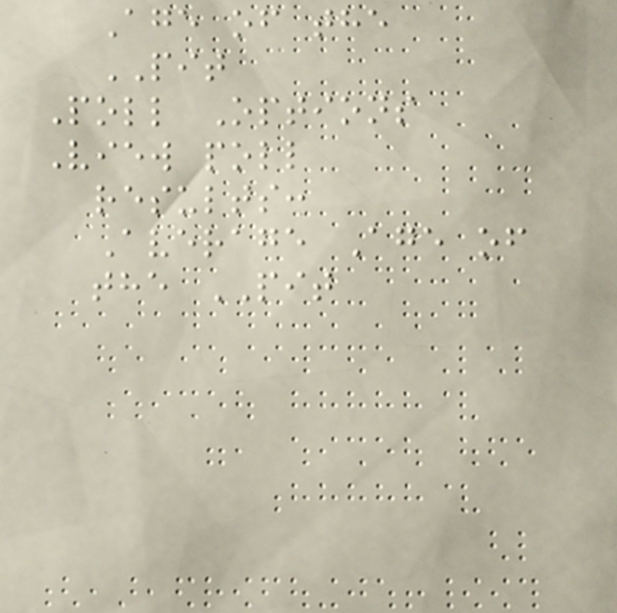Age of the
PIT
Poll Options
View poll
results:
Average Age of
the PIT
